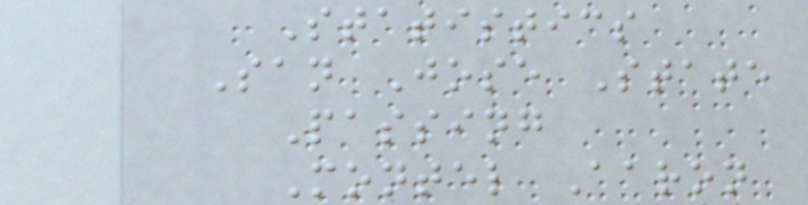Statistics
San Jose State
Passing
Montel Aaron
